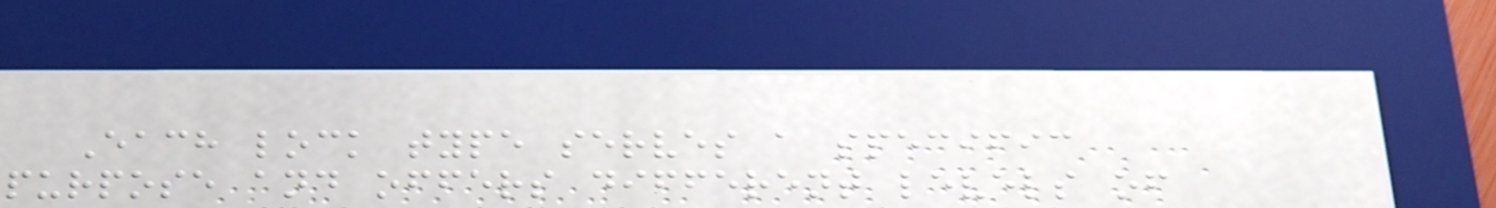Each lock type serves a specific
purpose and offers different levels of
